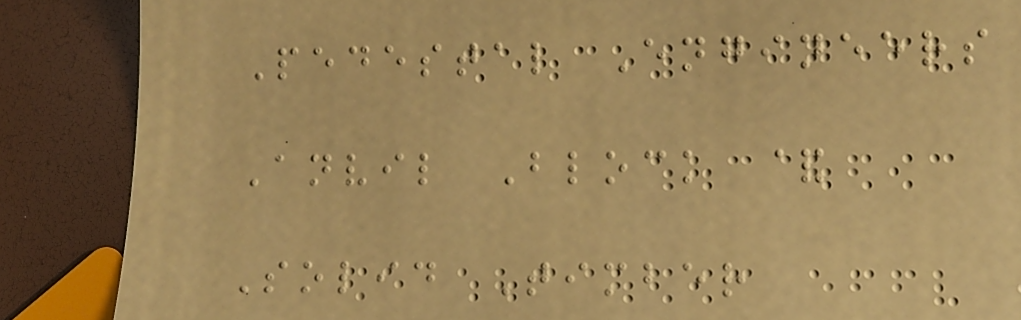Pedestal Engineers
Anvil Block &
Solid Timber
